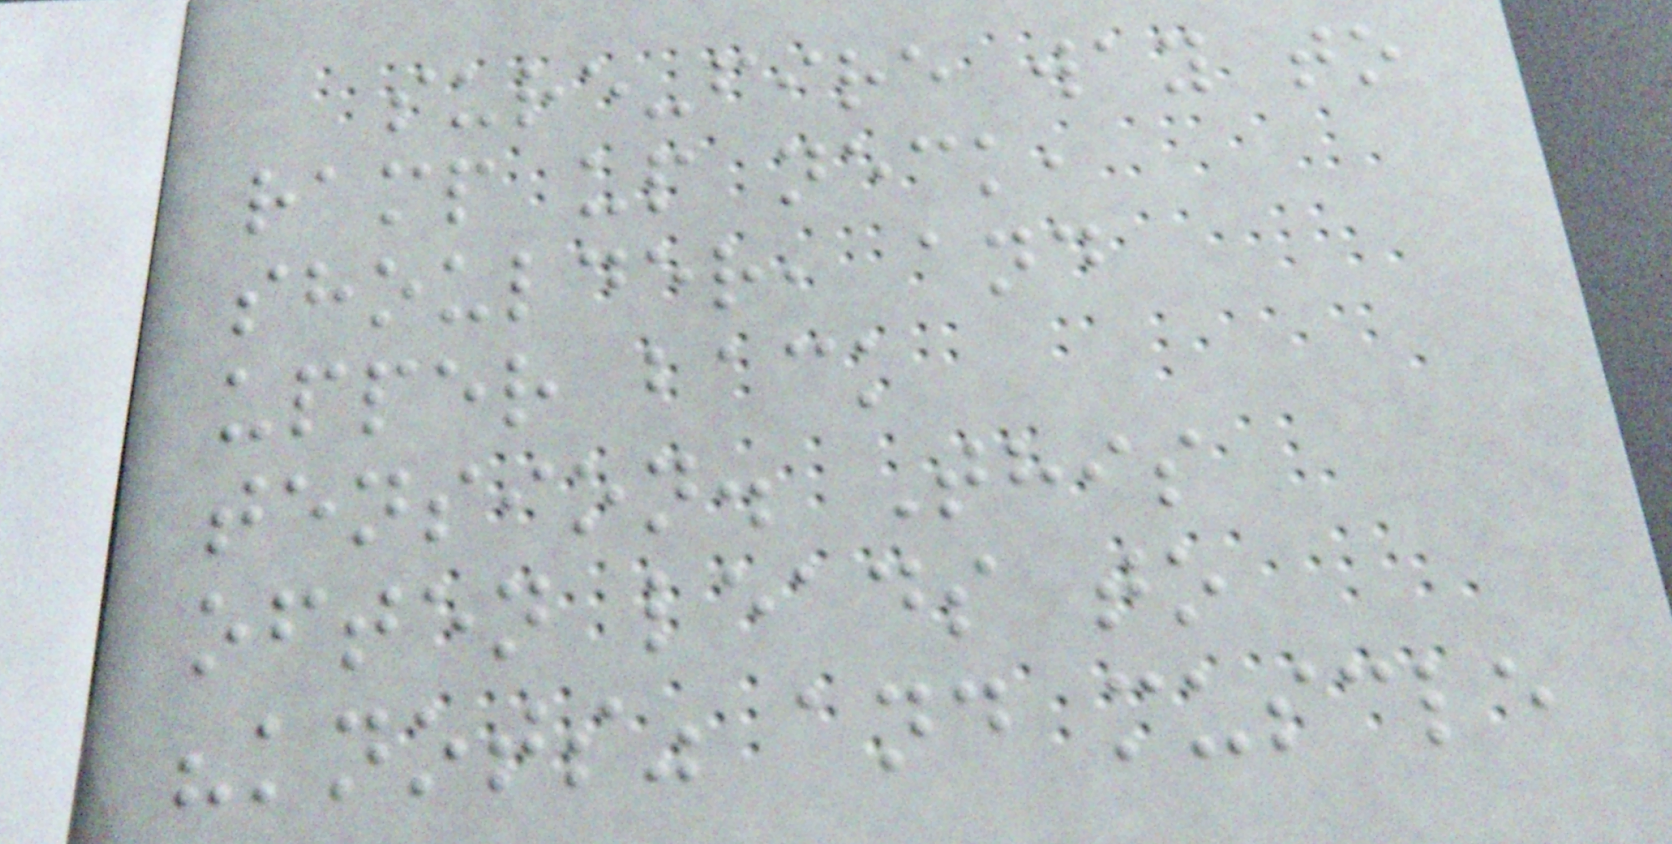sure-fire way to
ramp up neck,
shoulder, and
upper back
tension. This
often leads to
"knots" and muscle
